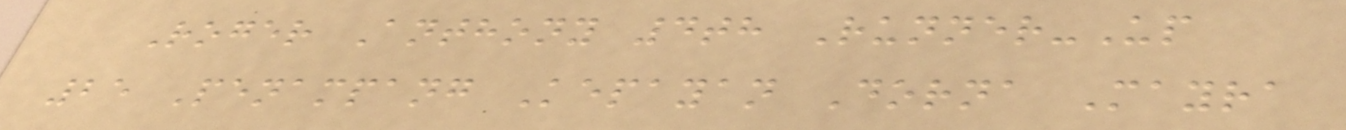Roger Anthony 4th Runner-Up
25 Penampang Kepayan Dorna Mayra
